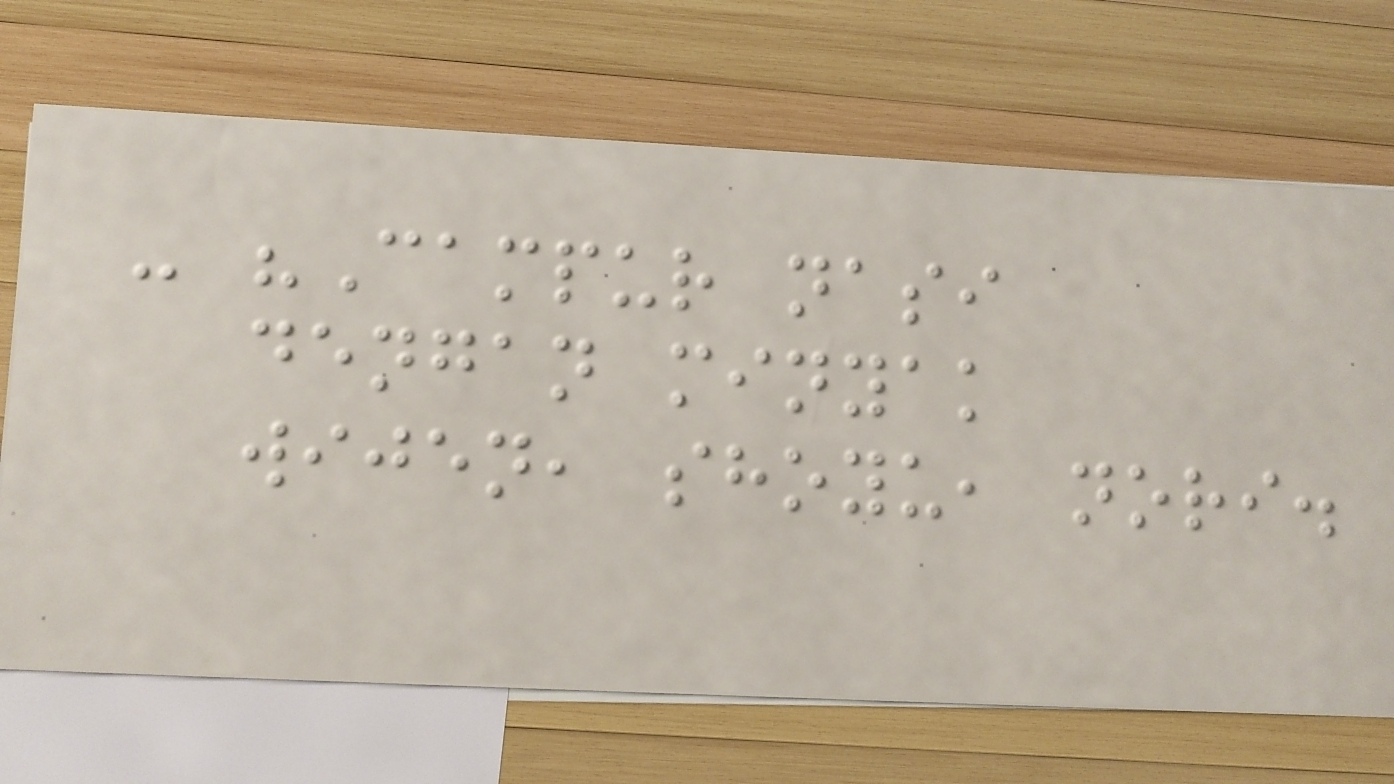- "Campur nasi
dengan minyak
wijen, shoyu, nori.
